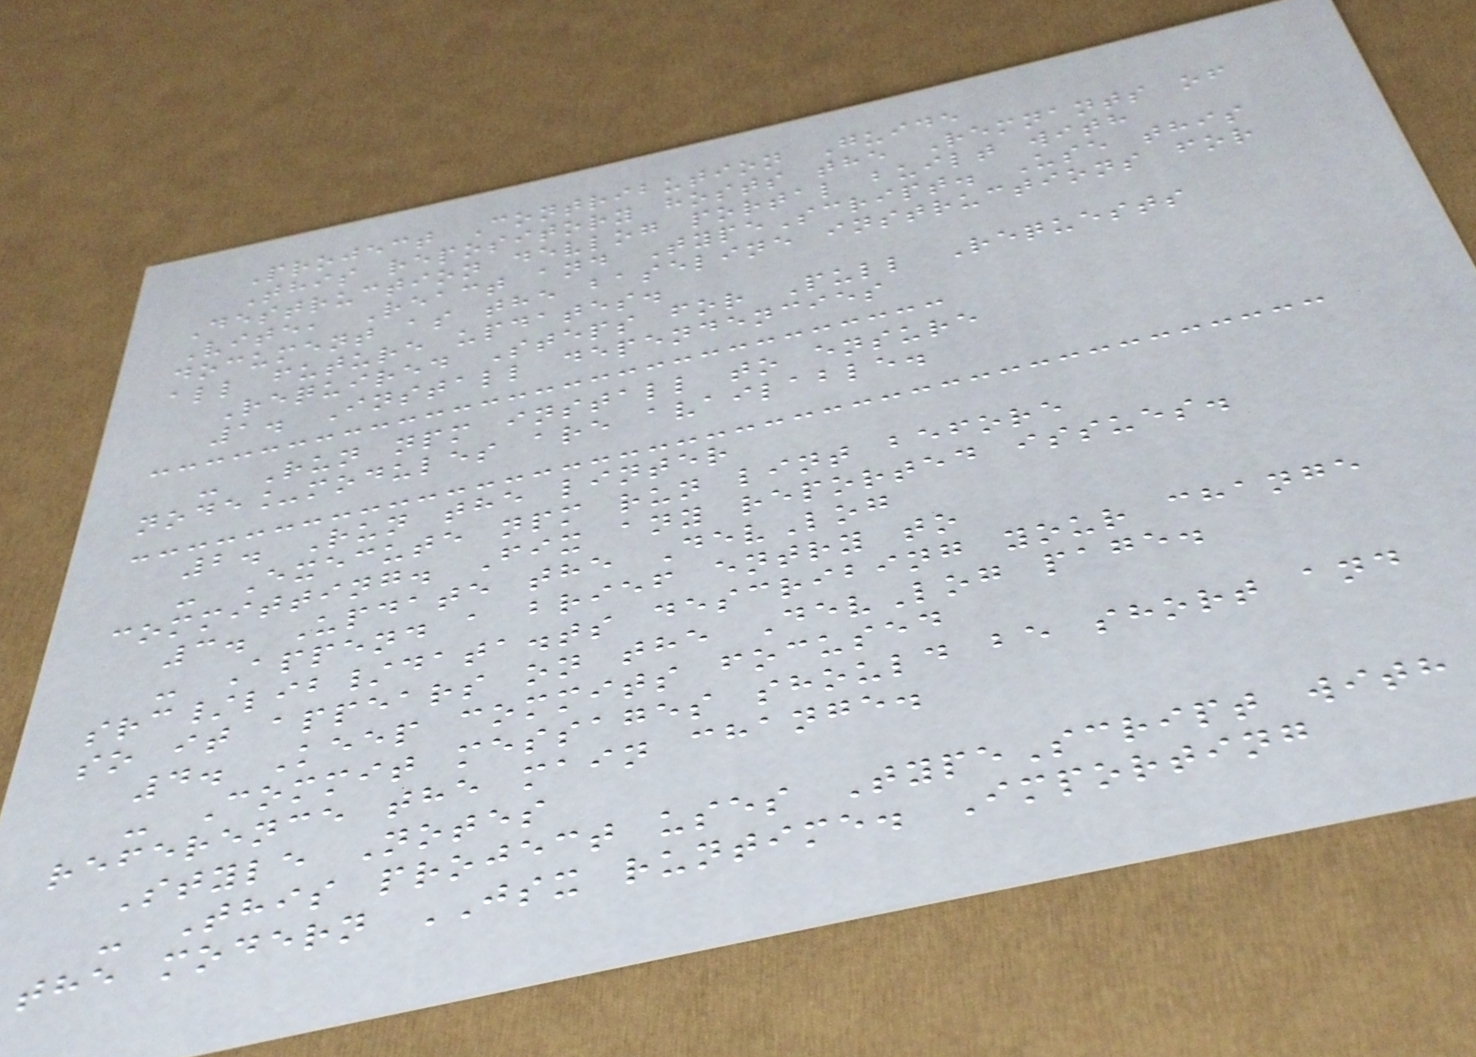Project Contribution Guide
This repository hosts the Remnants of
Destruction devlog portal built with
Vite, React and TypeScript. Use this
document as the baseline instructions for
all future updates.
Required Steps for Pull Requests
1. Install dependencies
- Run npm install to ensure
node_modules are available.
2. Run the linter
- Execute npm run lint before
committing. Fix any reported issues.
3. Update the DevLog
- Append a brief entry to
src/lib/data.ts describing your change
so it appears on the DevLog page.
4. Keep commits focused
- Commit messages should be short and
reference the main change.
Style Notes
- This project uses TypeScript with
the modern JSX runtime. Importing
